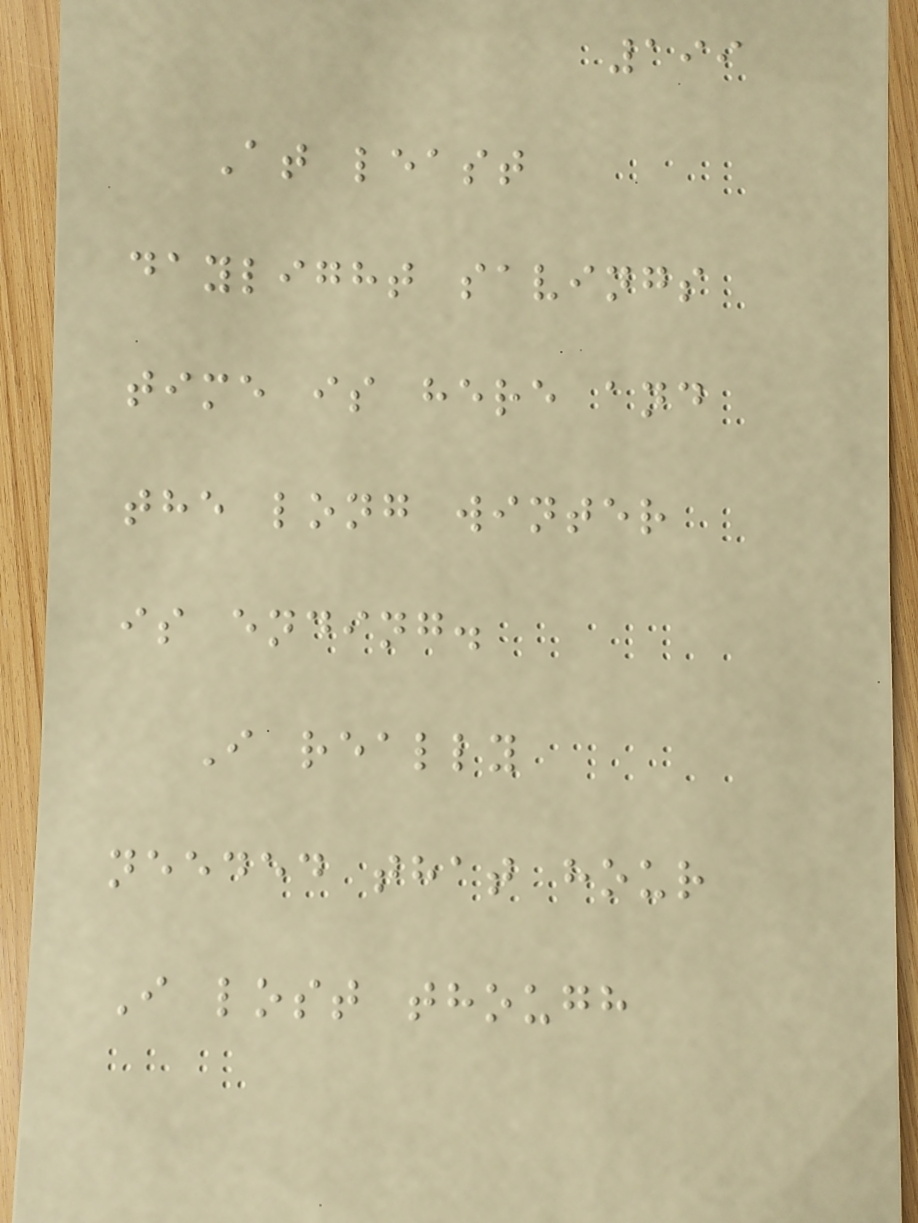199
At least
daylight savings
time is here and
the long winter
is ending.
I really
needed that hour
I lost though
